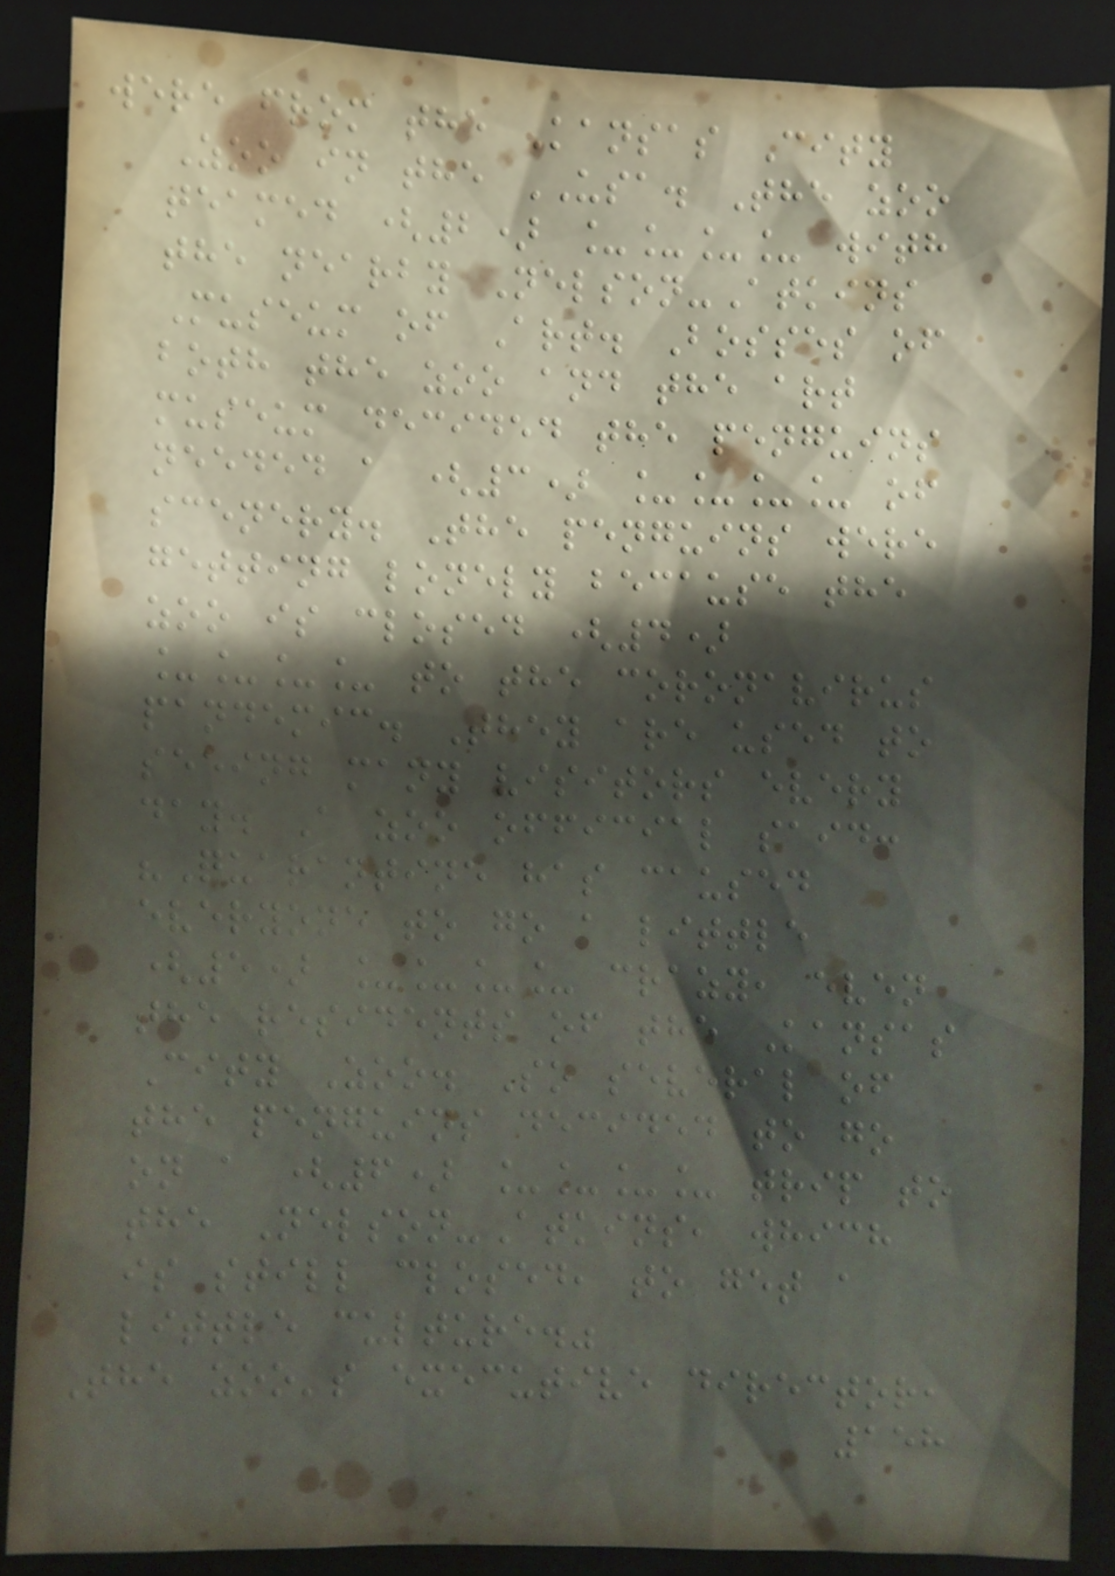were from the Kansas City
Zoo in the USA. The zoo
teamed (2) ____ with
the nearby Nelson-Atkins
Museum of Art. Bosses of
both the zoo and the art
museum decided the penguins
needed a (3) ____ of
scenery. The penguins were
getting lonely because the
zoo is closed (4)
____ to the coronavirus
pandemic. They are used to
seeing many visitors every
day. A zoo official said:
"Quarantine has caused
everyone to go a little
(5) ____ crazy, even
the residents of the Kansas
City Zoo. So several of
the penguins decided to go
on a (6) ____ trip to
the Nelson-Atkins, which
is still closed, to get a
little culture."
The zoo's executive director,
158
